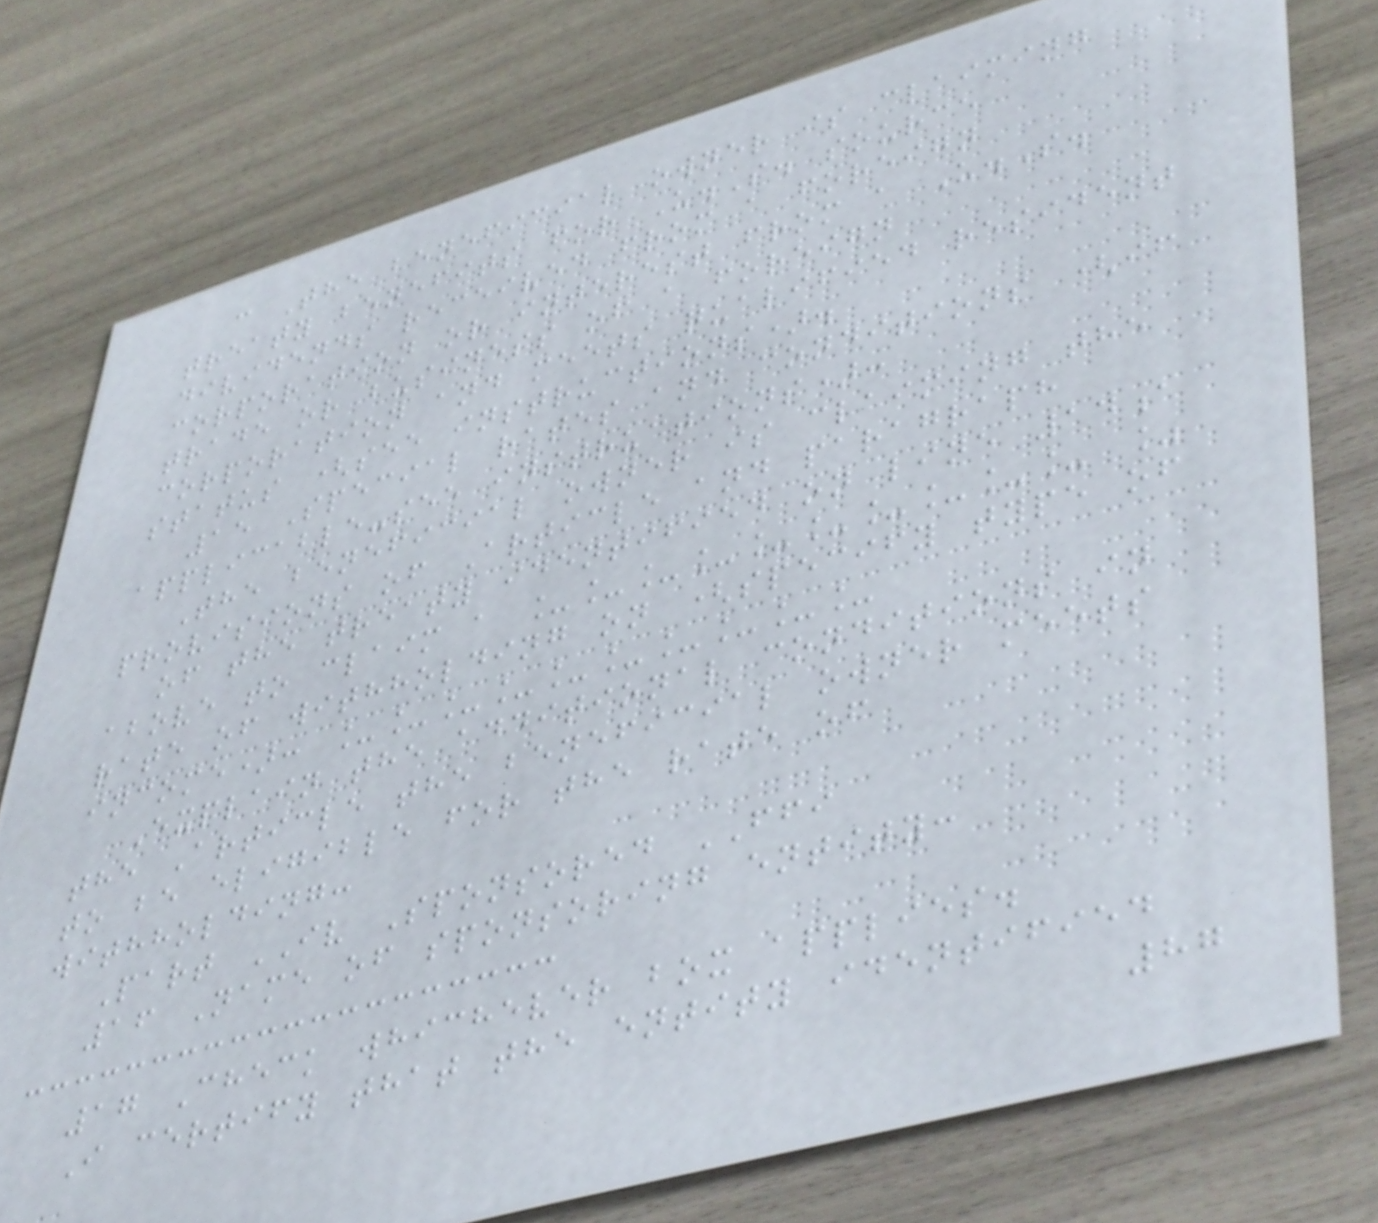c The beneficial owner is claiming
treaty benefits for U.S. source
dividends received from a foreign
corporation or interest from a U.S.
trade or business of a foreign
corporation and meets qualified resident
status (see instructions).
15 Special rates and conditions (if
applicable-see instructions):
The beneficial owner is claiming the
provisions of Article and paragraph
of the treaty identified on line 14a
above to claim a __________ %
rate of withholding on (specify type of
income): __________
Explain the additional conditions in
the Article the beneficial owner meets
to be eligible for the rate of
withholding:
Part IV Sponsored FFI
16 Name of sponsoring entity:
17 Check whichever box applies.
I certify that the entity identified
87
